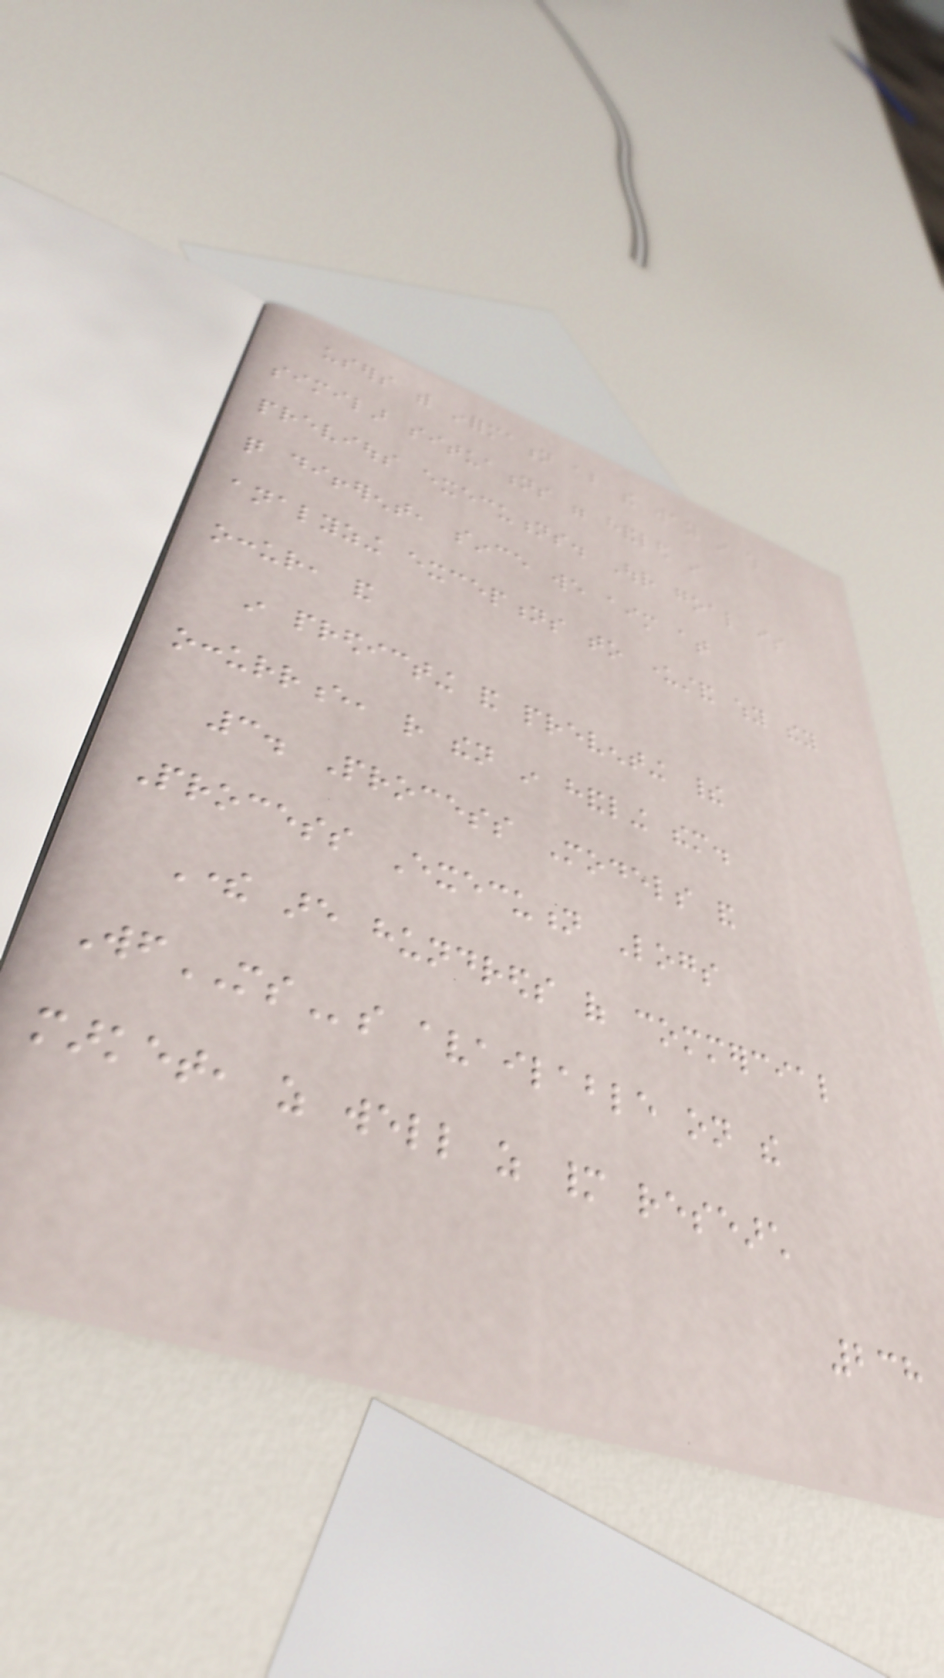users with information about the way in which
similar situations were handled in
previous executions. Our goal is
quite different, since we aim at
analyzing exceptions to understand why they
occur, and
in predicting and preventing their
occurrence, rather then in handling them.
3. Process Models and
Process Execution Logs
There are hundreds of commercial
WfMSs available on the
market, as well as many research
238
